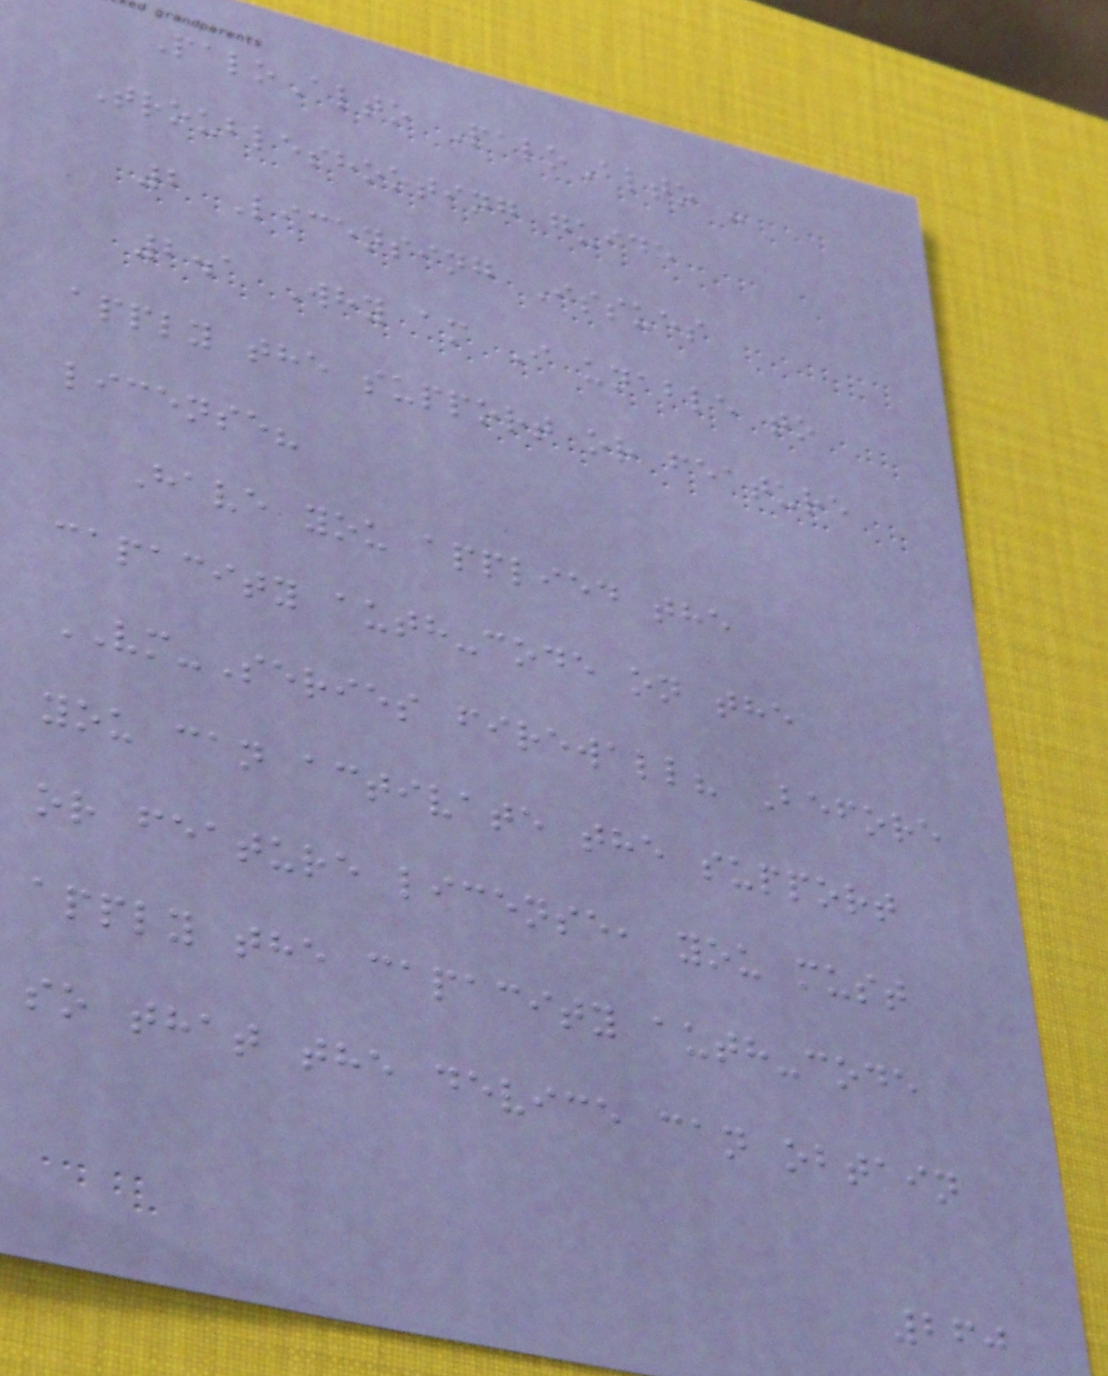PaloAlto PaloAlto -
Troubleshooting guide
2 Licensing Issues
2.1 Why am I unable to
apply the support or feature
license?
Have you applied the
capacity auth-code on the
VM-Series firewall? Before
you can activate the support
or feature license, you must
apply the capacity auth-code
so that the device can obtain
260
